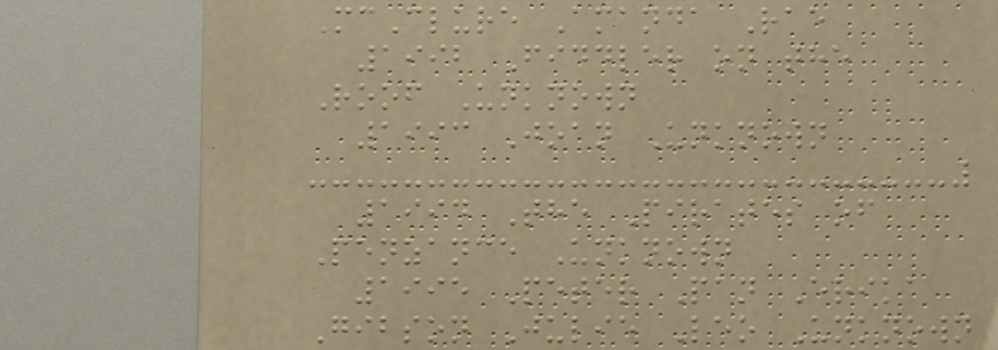McClure Amanda Rae
1992 Fiddler on the
Roof Unknown
1993 Joan Unknown
1994 The Pirates of
Penzance Unknown
1995 Peter Pan Erika
Gibson Julie Leo Unknown
